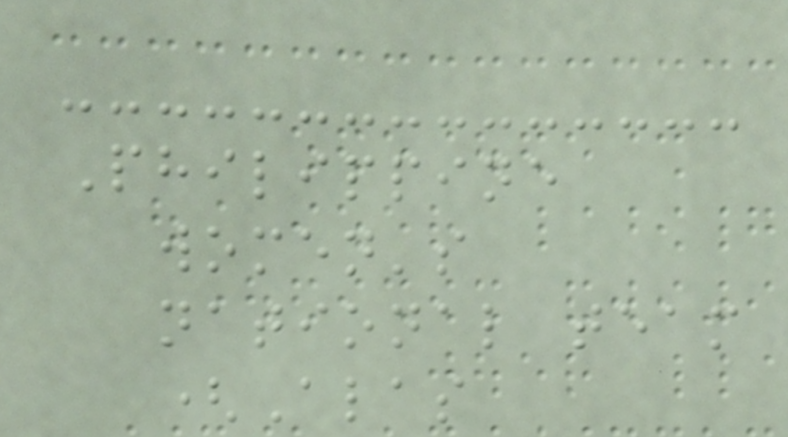Philippine
women's
national team
(Alas
